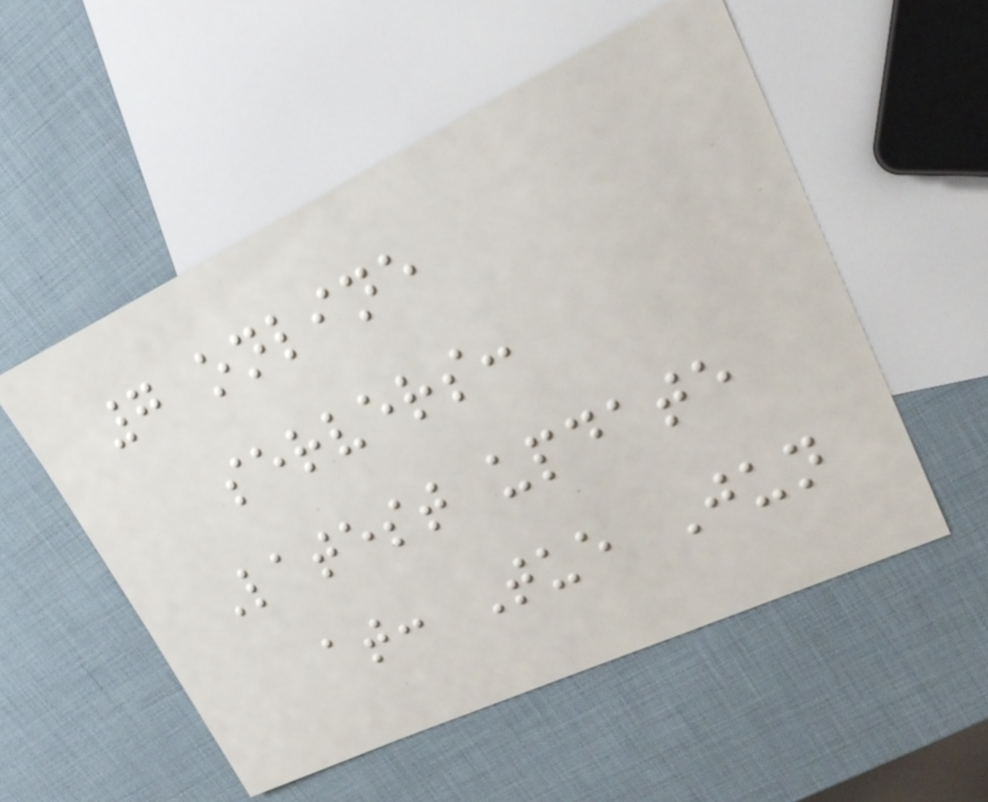7 online
servers:
Latest update
at: Tue Jun
